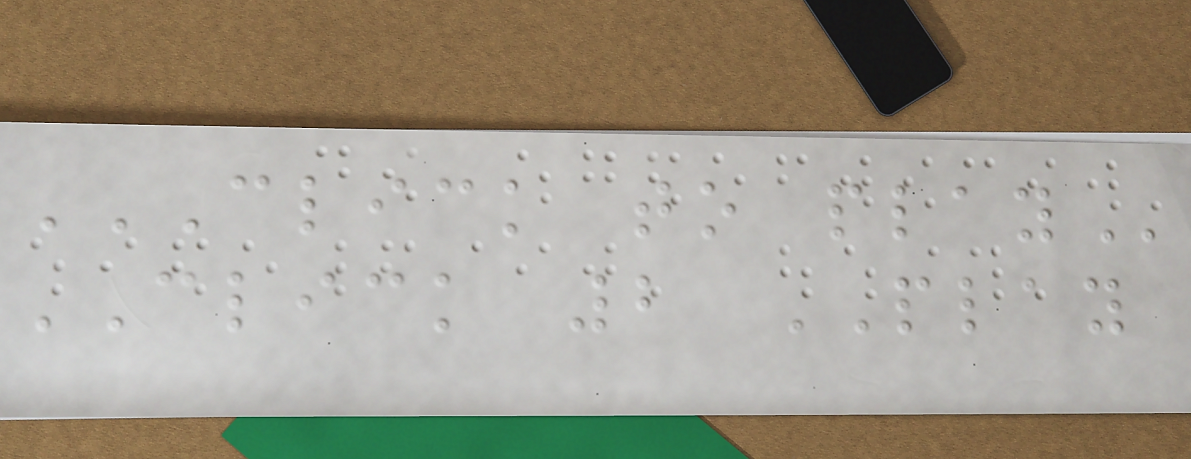CLICK TO PLAY
CLICK 2 PLAY
